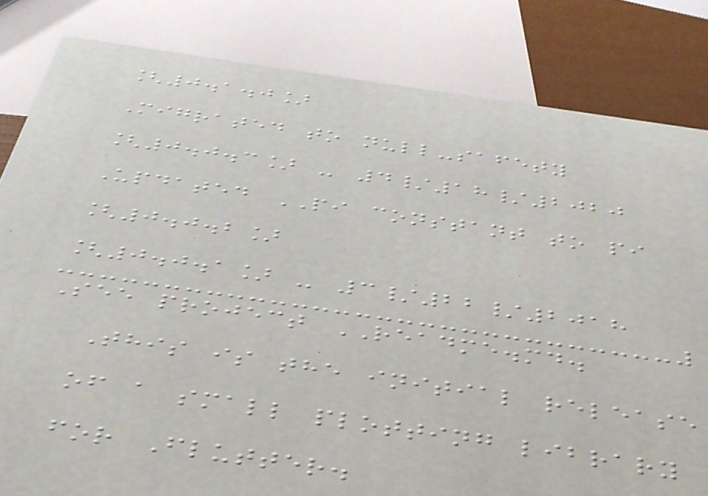[0.1.0]
Migrated to null-safety
[0.0.3] - 4/18/2020
Updated PI constant to pi
[0.0.2]
[0.0.1] - 3/22/2018
See project README.md.
This is the initial release
of a small plotting library
for Flutter.
